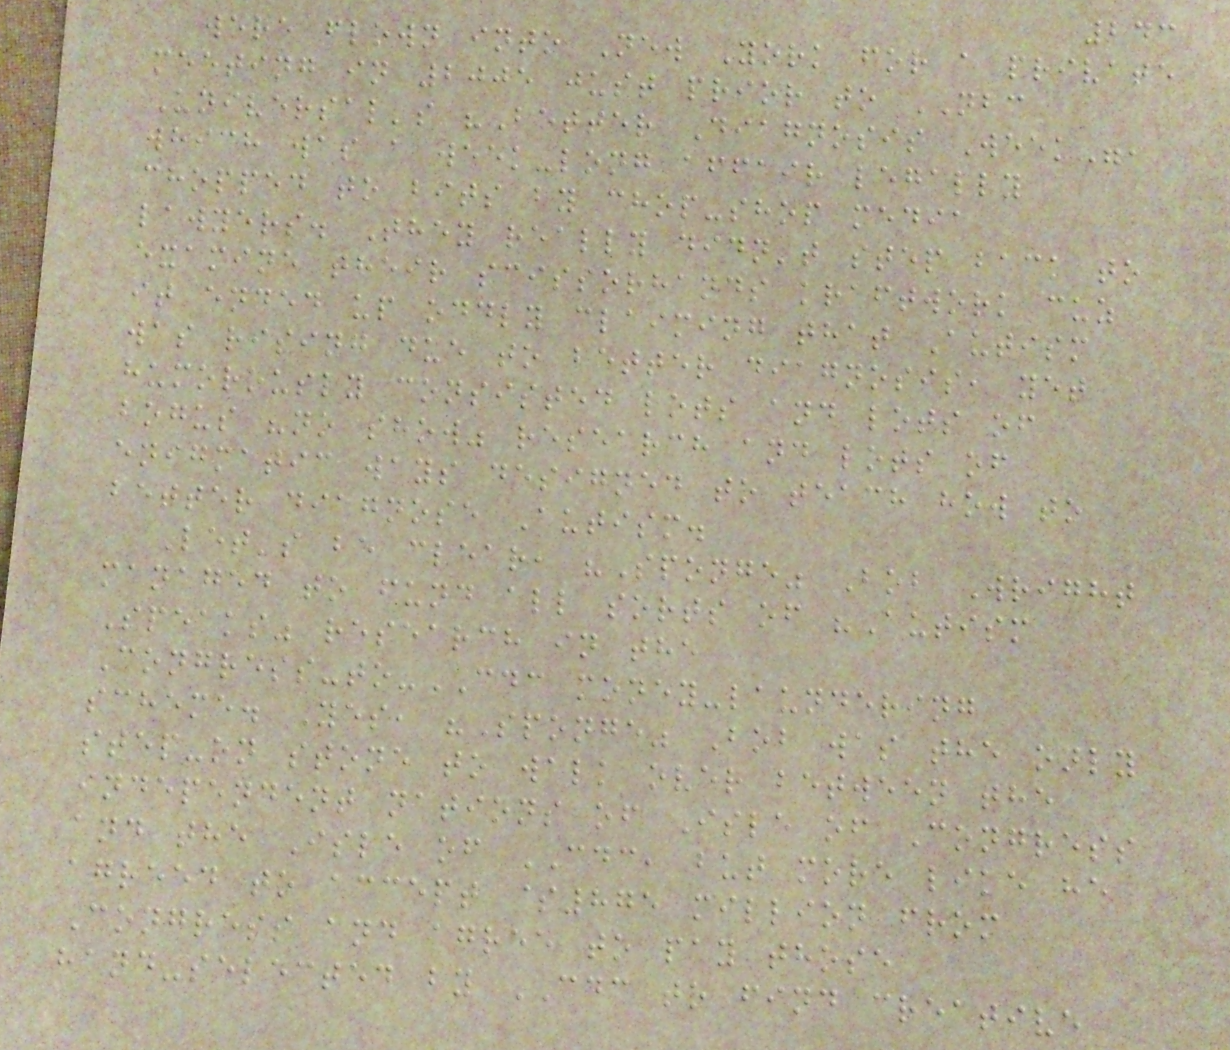243
were flown into New York for a private
meeting in 2005 just prior to NBC
Universal's "Better Diagnosis Week",
which was a week-long affair legally
chopped to bits by chop-shop media
lawyers. They really didn't step back to
examine their scissorhands kraftwork cuz
it ended up oddly claiming that Autism
was rising due to better diagnosis, yet
humorously consisted lots and lots of
bogus "no show" research and lots of
enigmatic ways designed to teach how to
better diagnose Autism.
Let's be clear, "Sponge" Bob Wright
managed to fund all sorts of "Autism
Speaks" research in the
Congress-to-CDC money-laundering
scheme. Yes, "Sponge" Bob was the only
step-on stone to walk over between the
independent nations of Isle of Congress
and the Isle of CDC, but more like he
agreed to accept $875 million from
Congress and agree to pay those
hand-selected by CDC to find creative
